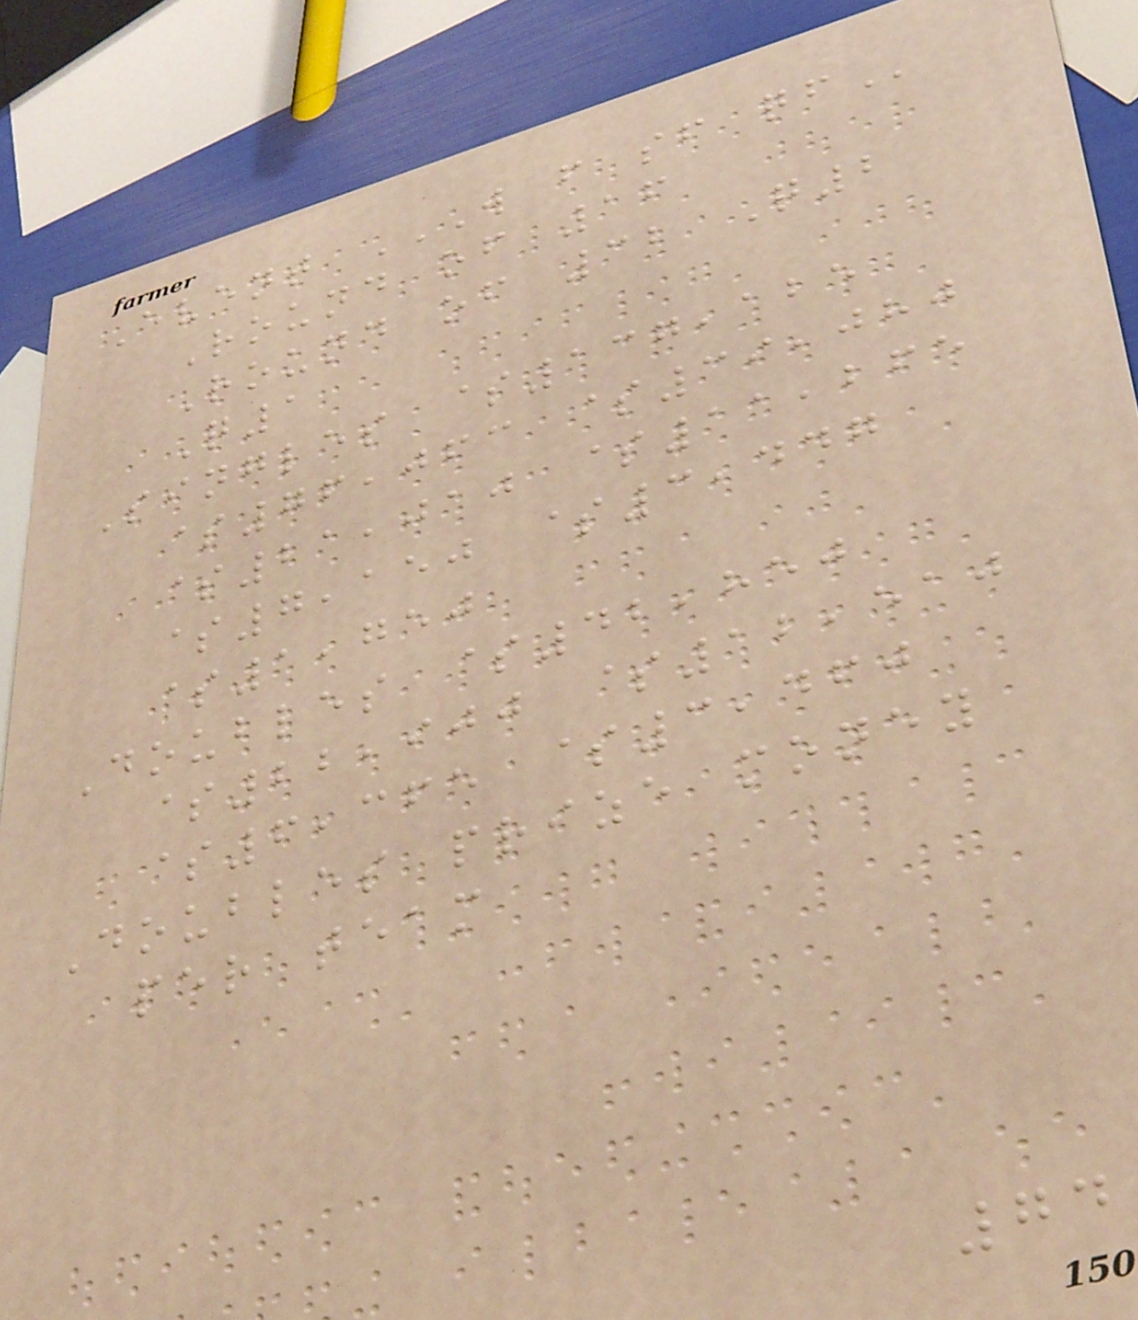Event W F SF QF
Round of 16
Round of 32 Q2
Q1
Singles $137,125
$76,063 $39,080
$21,010 $11,265
$7,150 $3,447
$1,750
Doubles $42,850
$22,900 $12,510
$6,365 $3,460
Doubles prize money
per team
74
